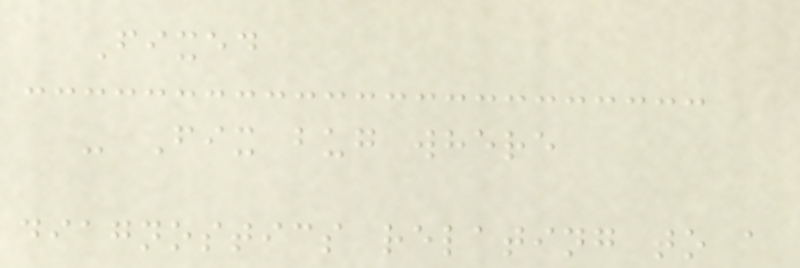Fixed
- Fix bug where
diagnostics relating to a
